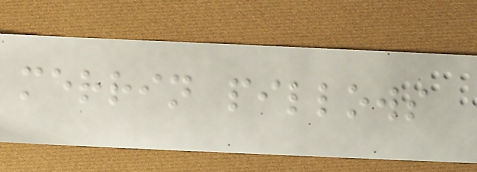merrin pillows
